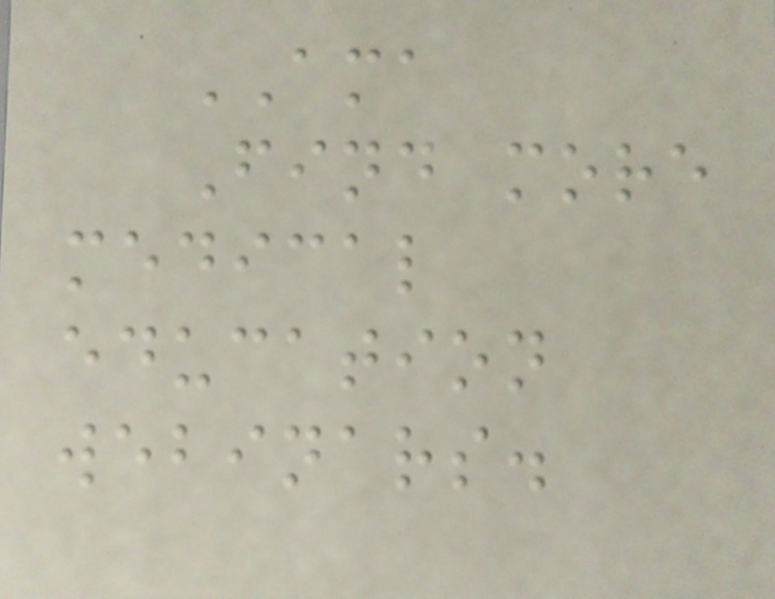AMA
Find more
medical
education
webinars.
